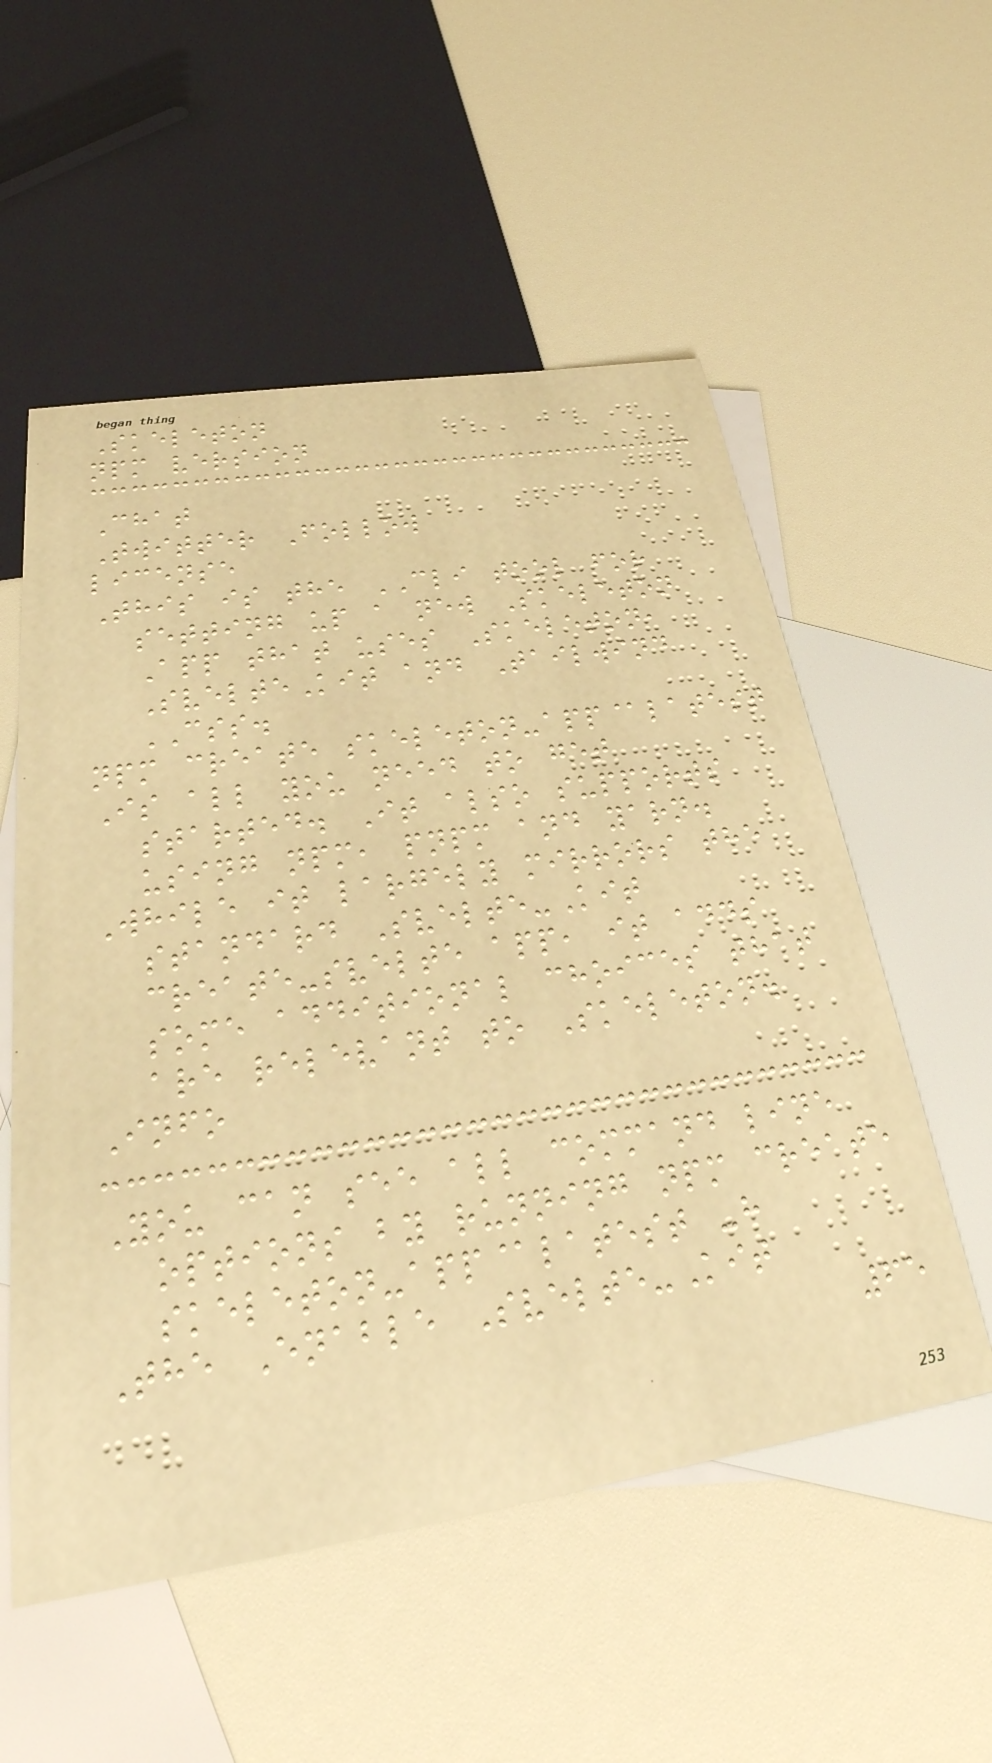Skeleton
npm version
Chat
Twitter Follow
license
This is the CLI tool for
setting up a new Skeleton
App that uses Skeleton,
SvelteKit and Tailwind
CSS.
npm create skeleton-app@latest
Is all you need to get
started. It also supports
using npm, pnpm and yarn.
While it largely mirrors the
standard Svelte-Kit
create-svelte app, it adds
some additional choices that
are relevant to Skeleton.
Info
You can see all command line
options by running npm create
skeleton-app@latest -h
The Enable Svelte-Kit
65
